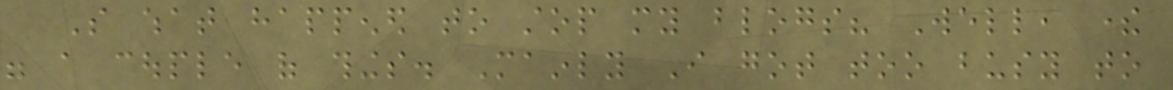So what happened to stop my blogs? Well, there
were a couple of things. Mainly I got too busy to
